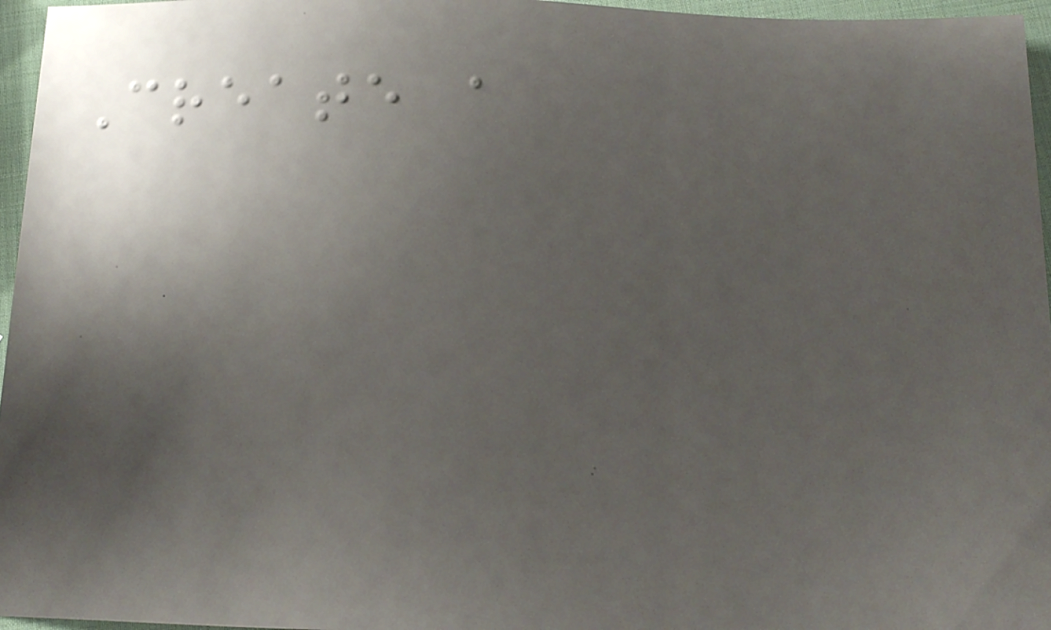Create a
